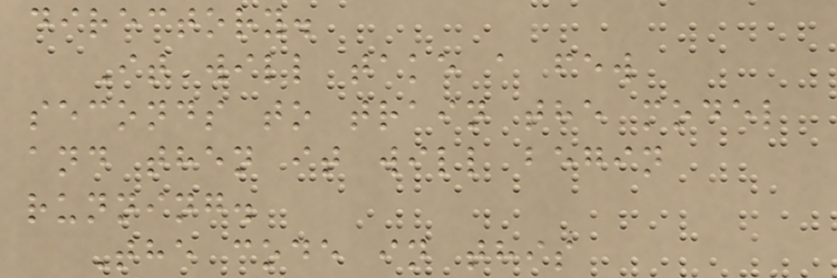directory.
It will take a few
seconds to train the model
and then it will begin
running.
The code in this
